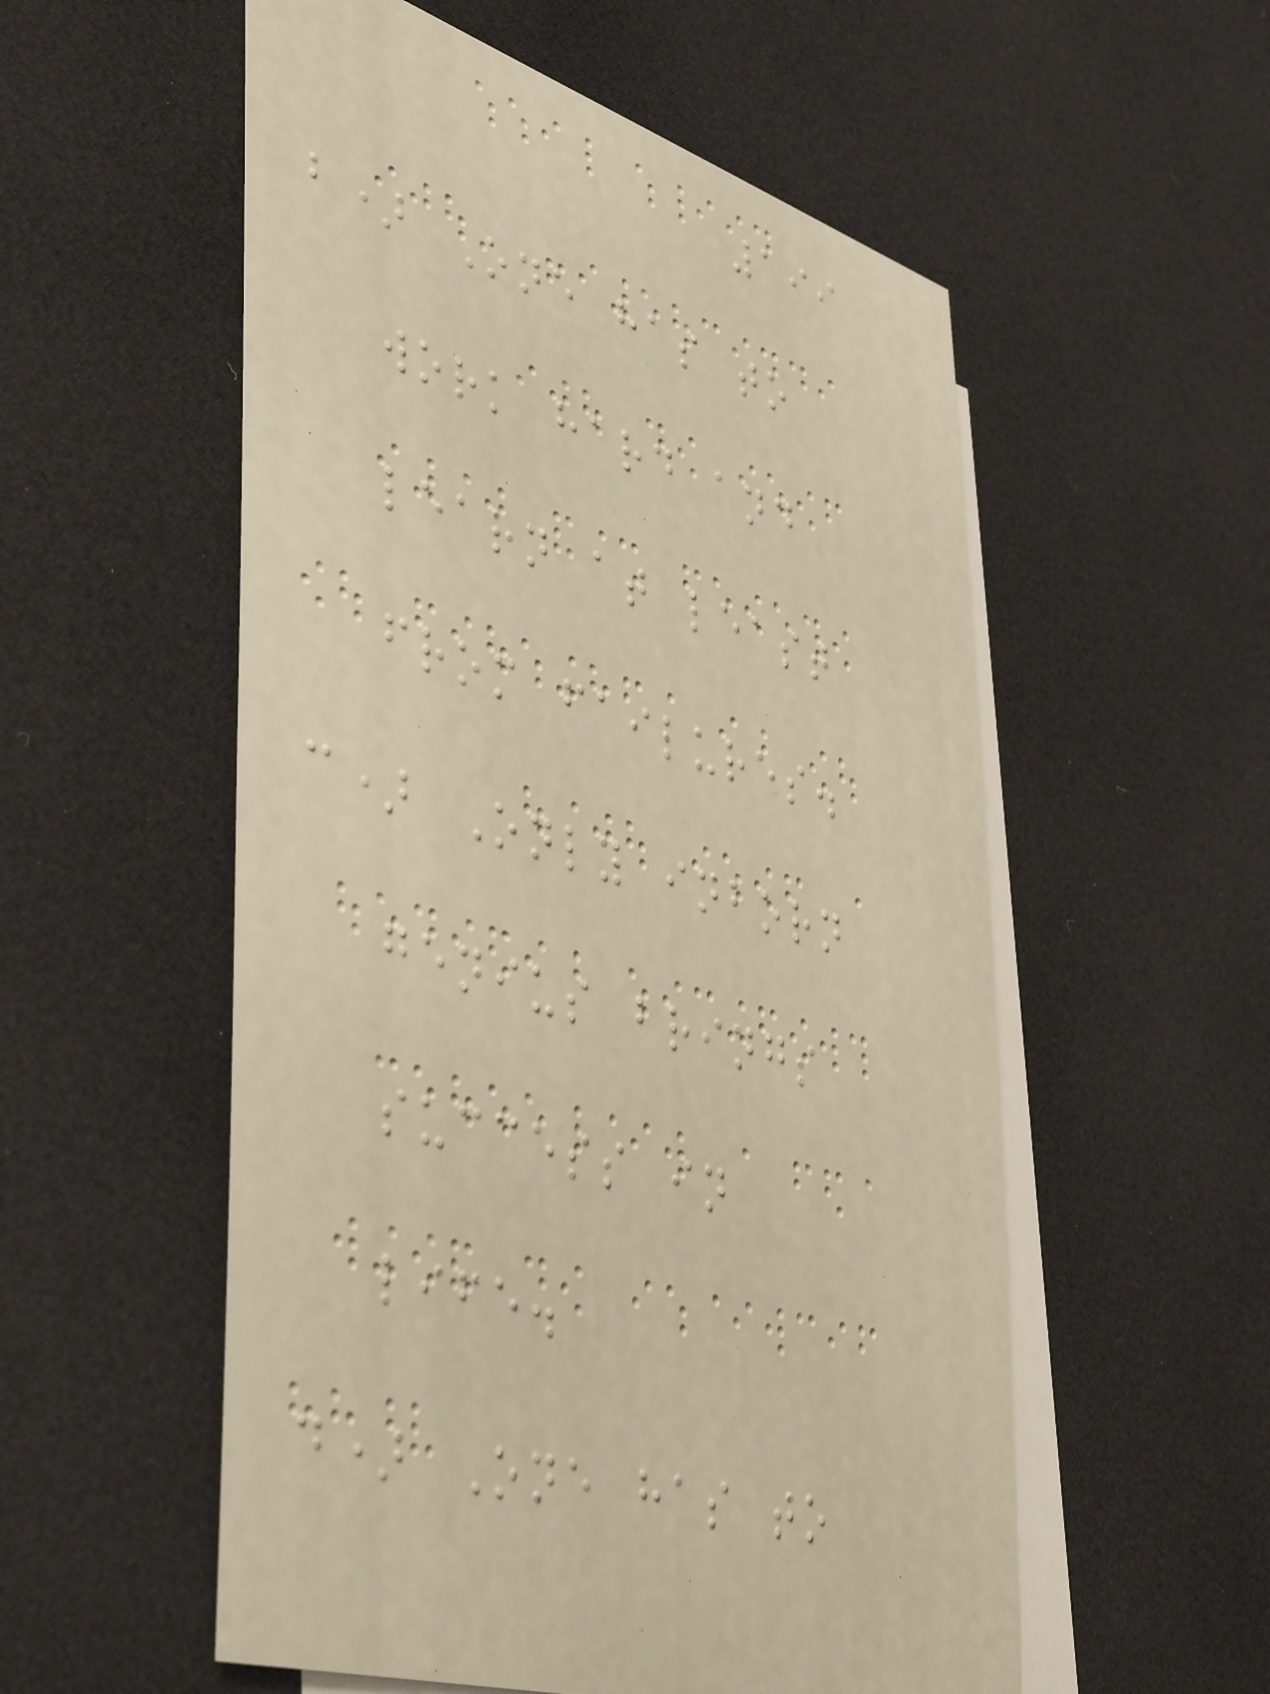199
b) One has to
work hard and
learn at least
from failures.
c) Only inborn
genius brings
success in
life.
d) One has to
